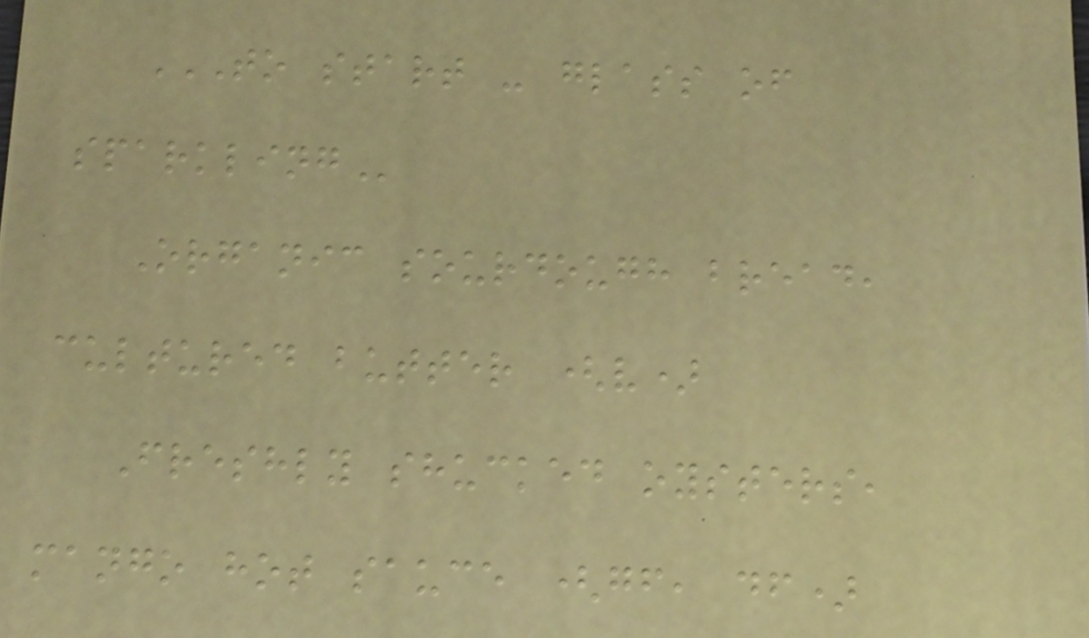TO START - GLASS OF
SPARKLING
Organic sourdough bread,
cultured butter (v)
Freshly shucked oysters,
mango hot sauce (gf, df)
